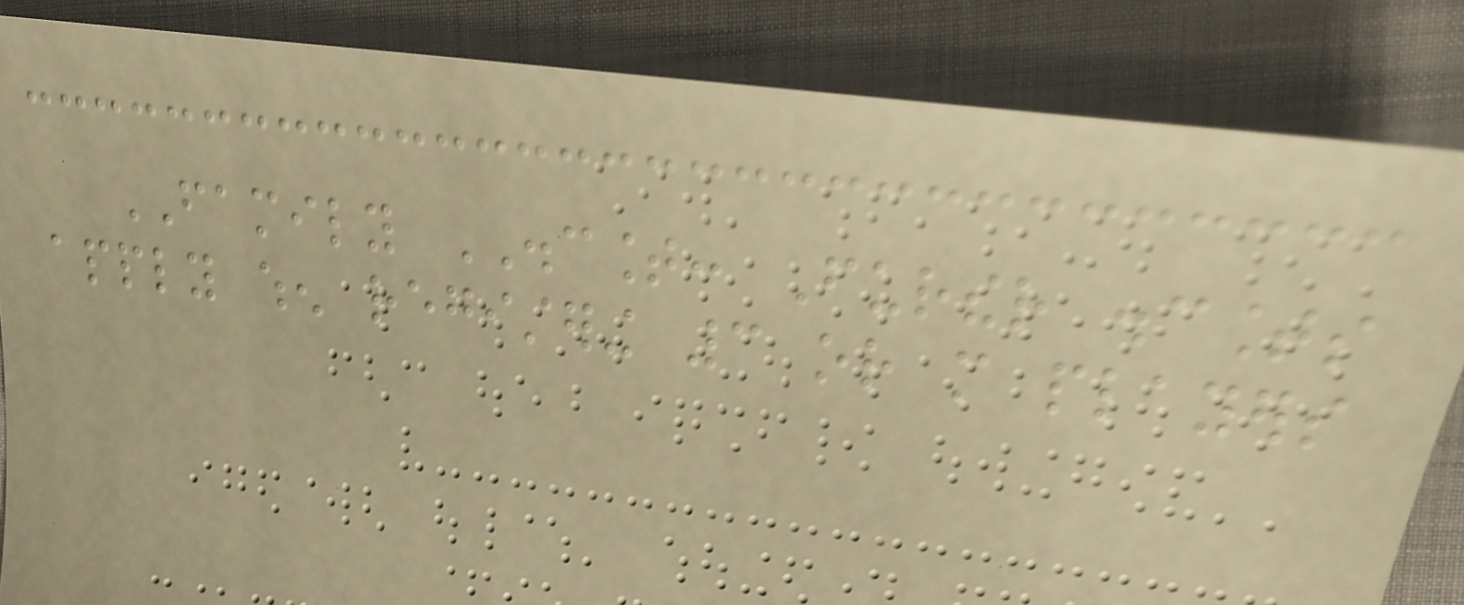FAMILY DISCOUNT: Further discounts
apply when registering 3 or more players
